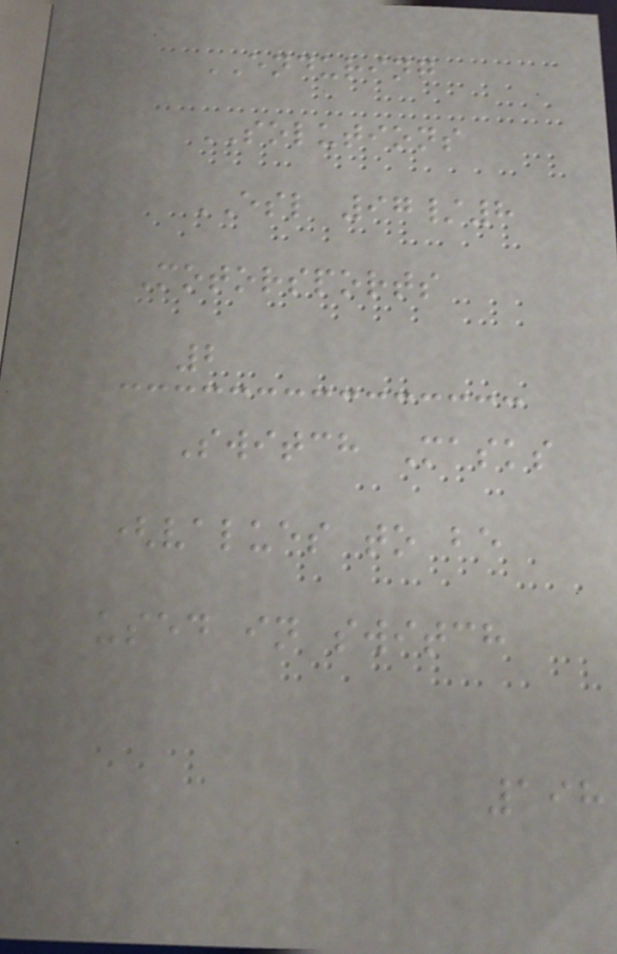ENDURING
SOLUTIONS
ESL 97/8
Motorsports
2
Switch Masks
(values to be
used in switch
198
